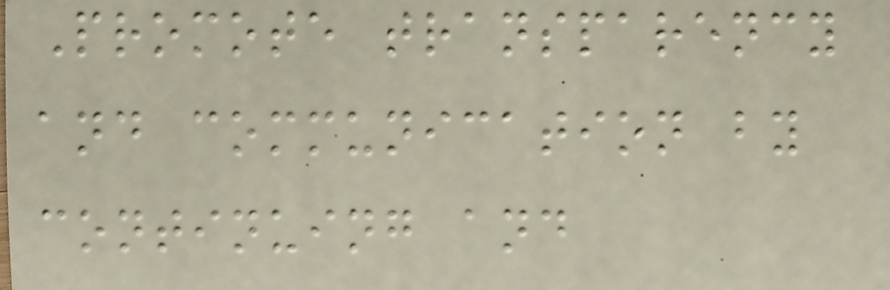Promote transparency
and communication by
continuing and
